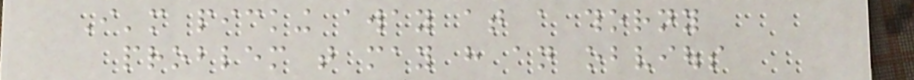I'm picking away at a thorny
problem that may have an obvious
